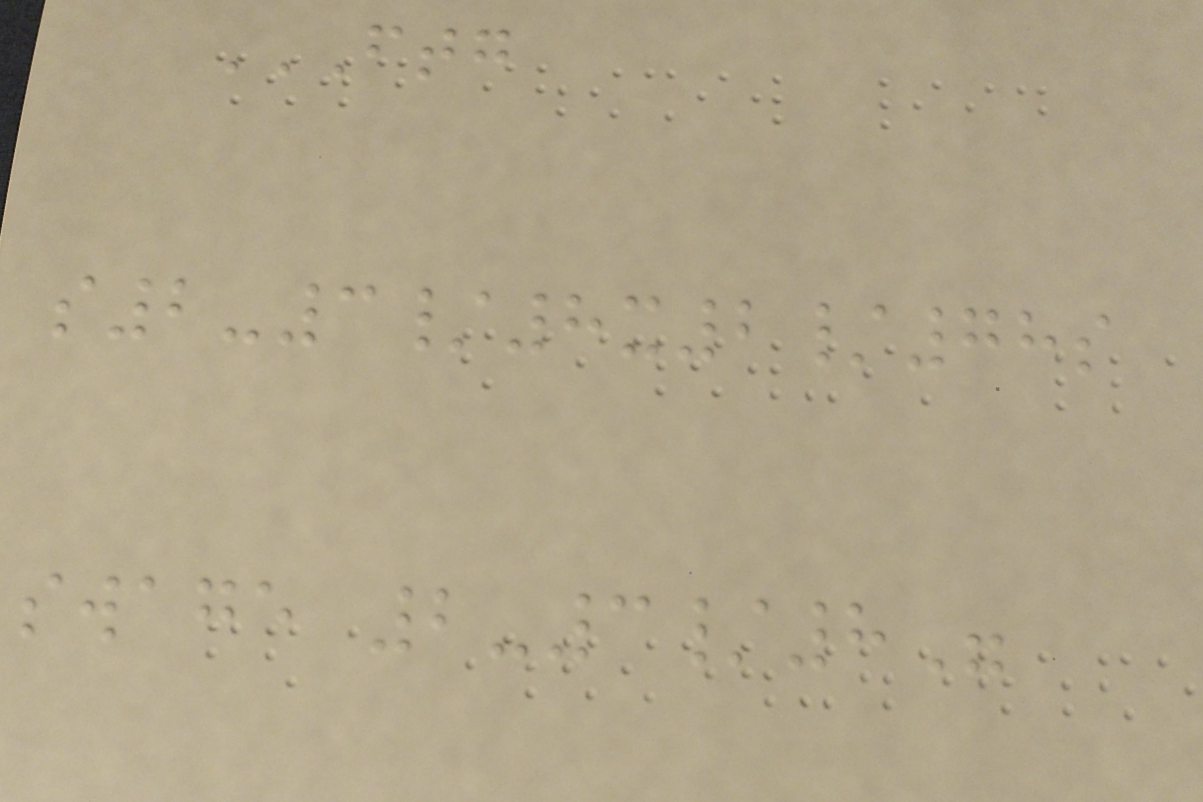FTG
S2-3/8X2/78S
SWAGE 2-3/8"
